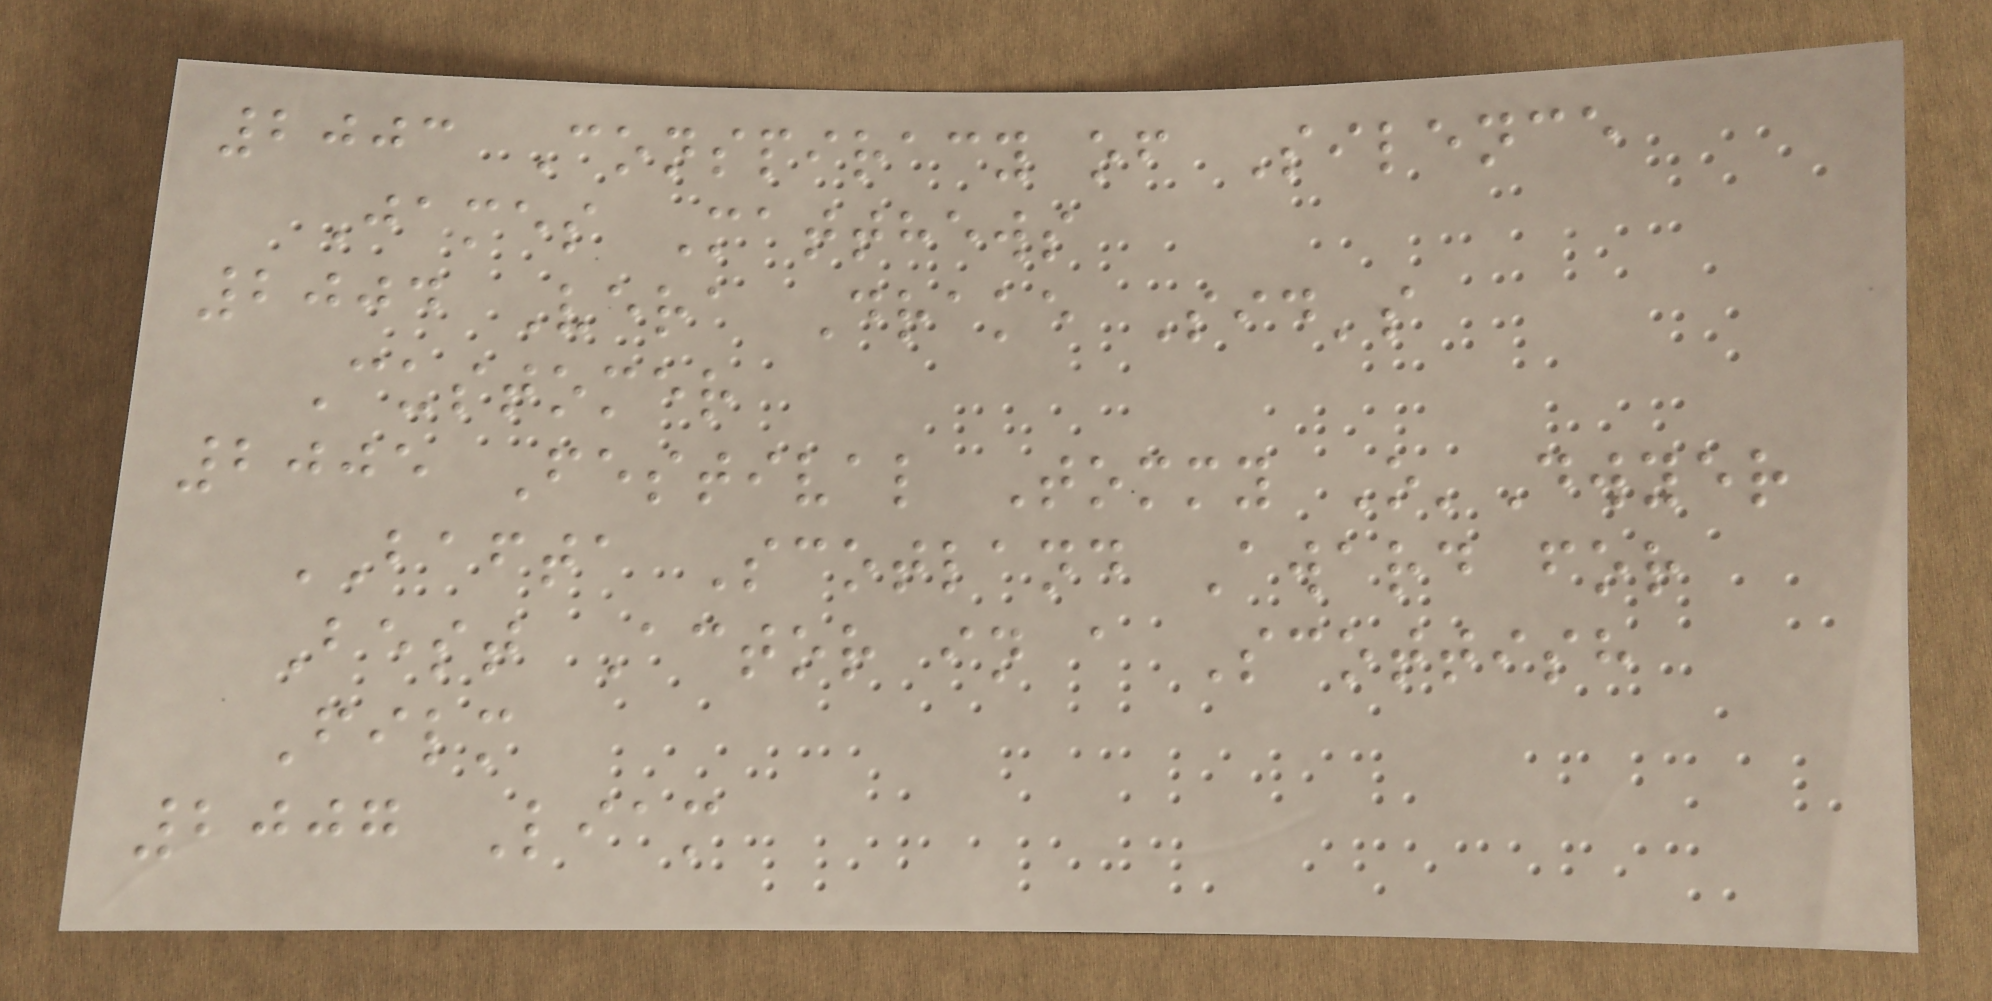2003 Conspiracy of Silence
James Matthews
2004 Vera Drake Sid's
Customer
2005 Festival Tommy O'Dwyer
BAFTA Scotland Award for
Best Actor in a Scottish
Film
2007 Liam
